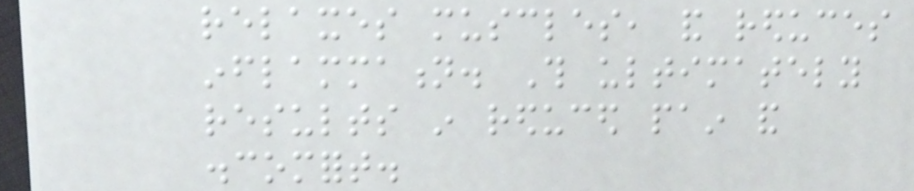relaxes muscles, and reduces
inflammation. This ultimately
results in reduced pain and
discomfort.
